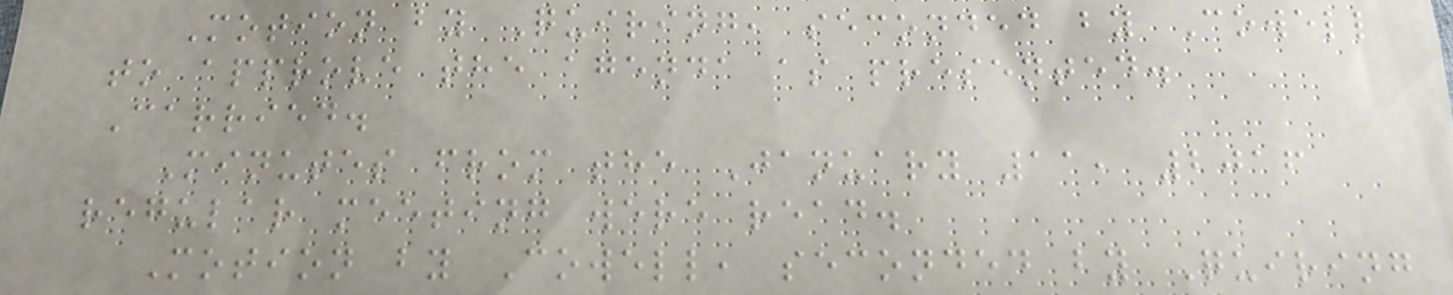Motion by Quiring, seconded by Cowell
to approve the agenda as presented.
Carried.
Minutes from the January 11, 2016
regular meeting were read.
Motion by Cowell, seconded by Quiring
